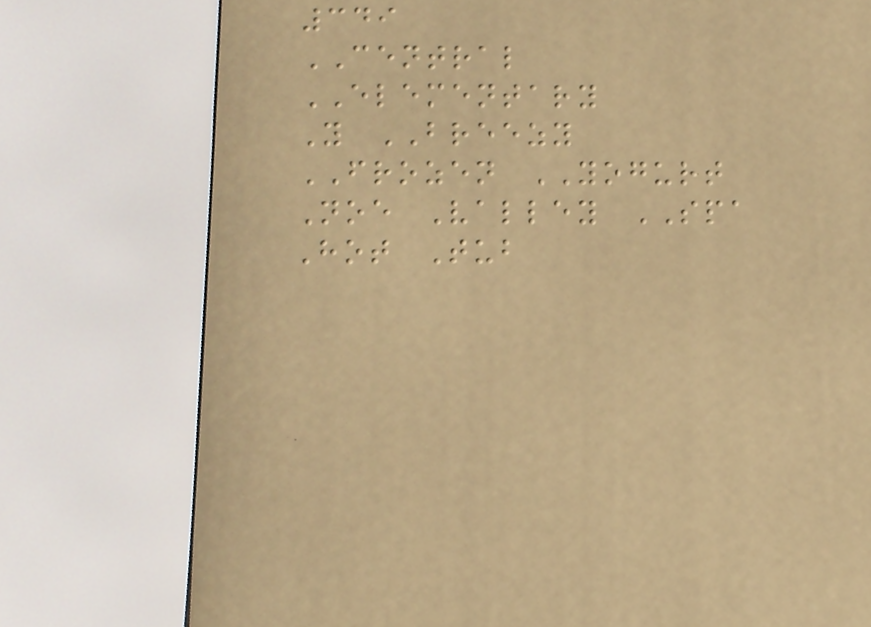349
CENTRAL
ELEMENTARY
Y BREEZY
FROZEN YOGURT
Noe Valley SPA
Hot Tub
